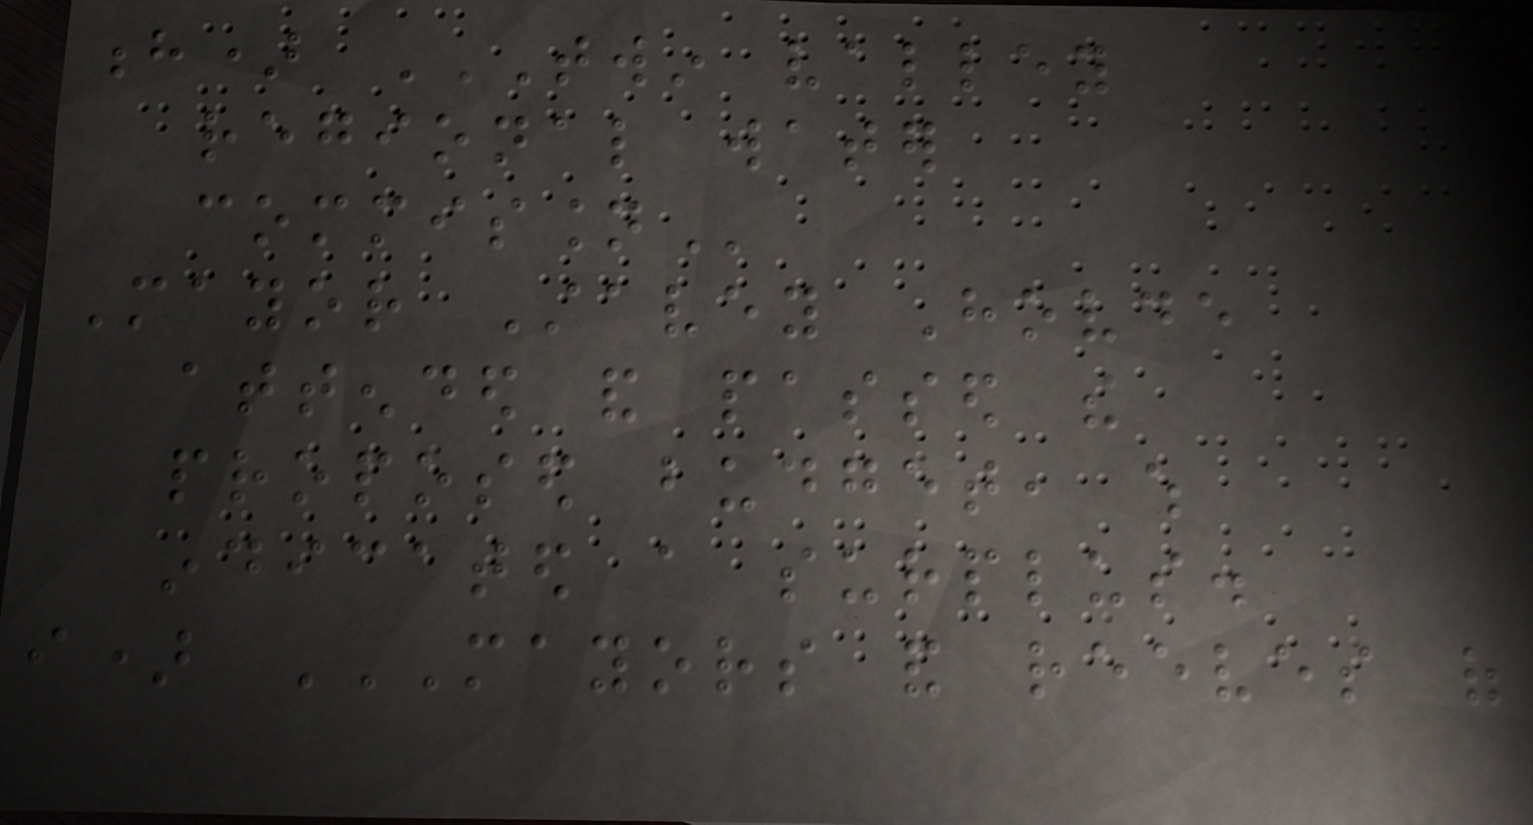h) TWIN VALLEY
REGIONAL WATER
COMMISSION
Mayor Stavey Hovde
attended and passed the
proposed budget, which
indicated a surplus.
i) MAYORS AND REEVES OF
